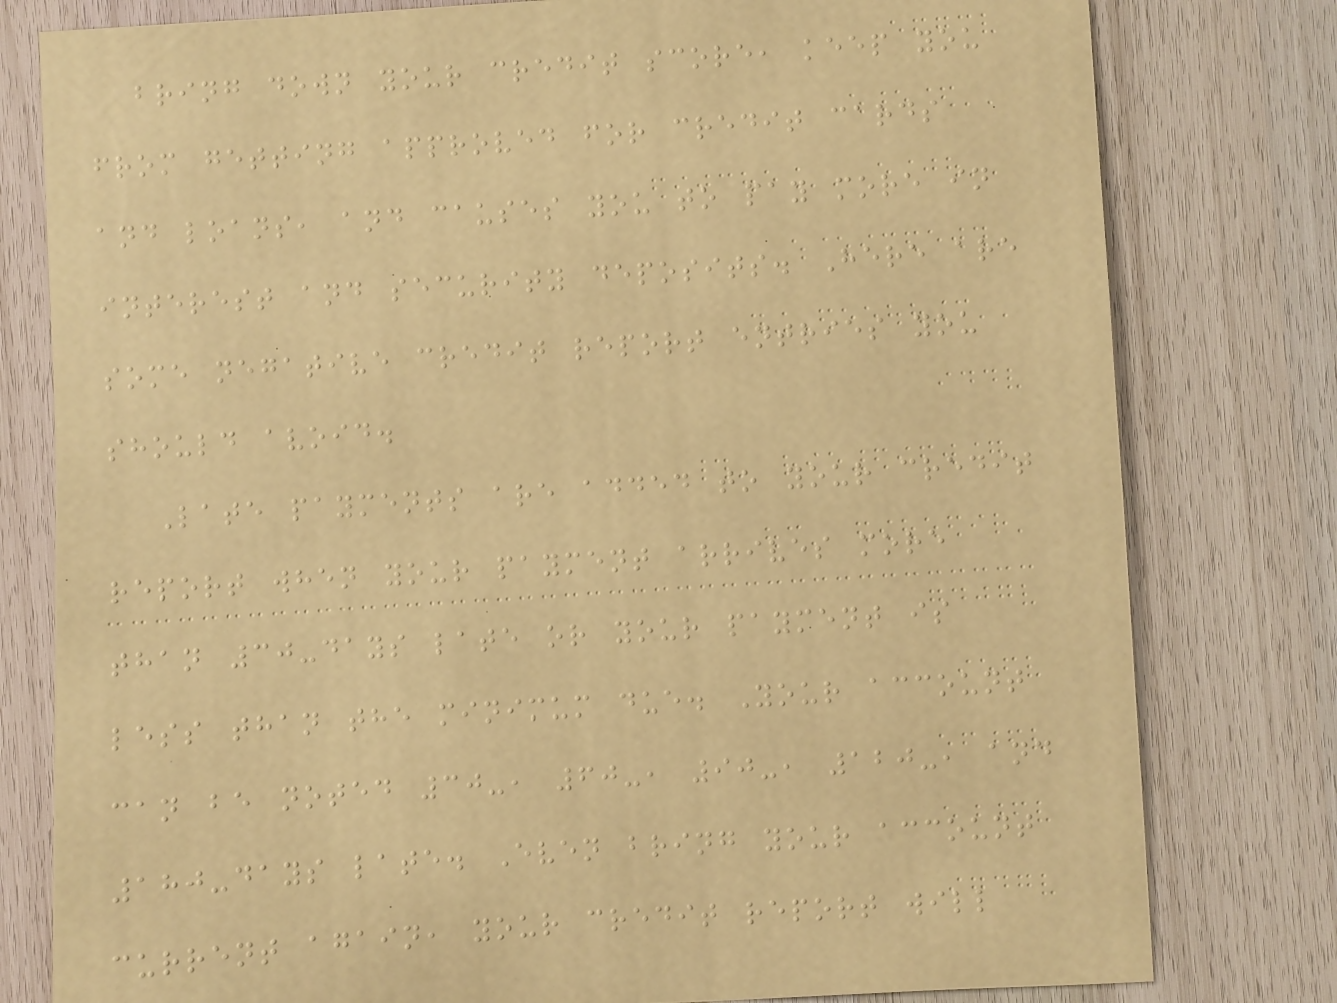bring down your credit score, keep you
from getting approved for credit cards
and loans, and causes you to pay more in
interest and security deposits. Here are
some negative credit report entries you
should avoid.
Late payments are added to your credit
report when your payment arrives more
than 30-days late or your payment is
less than the minimum due. Your account
can be noted 30-, 60-, 90-, 120-, and
180-days late. Even bring your account
current again, your credit report will
